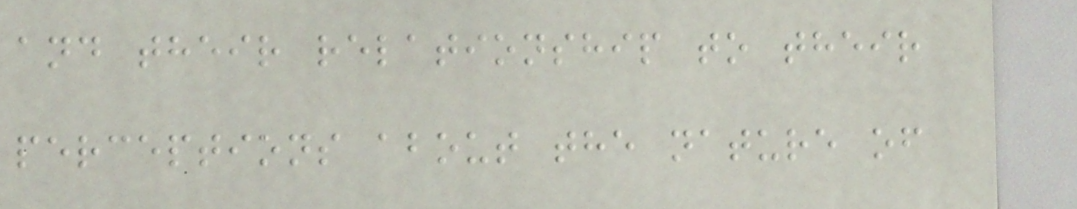and their relationship to their
perceptions about the nature of
